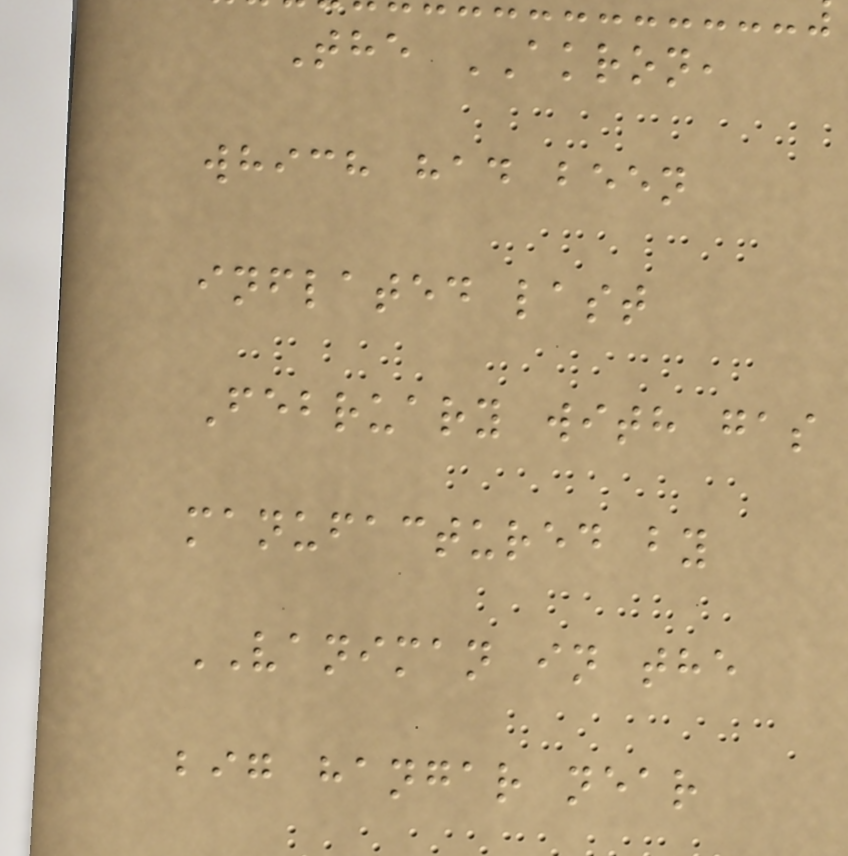The AKRON,
which had been
inflated last
February with gas
manufactured by
VANIMAN in the
big hangar near
